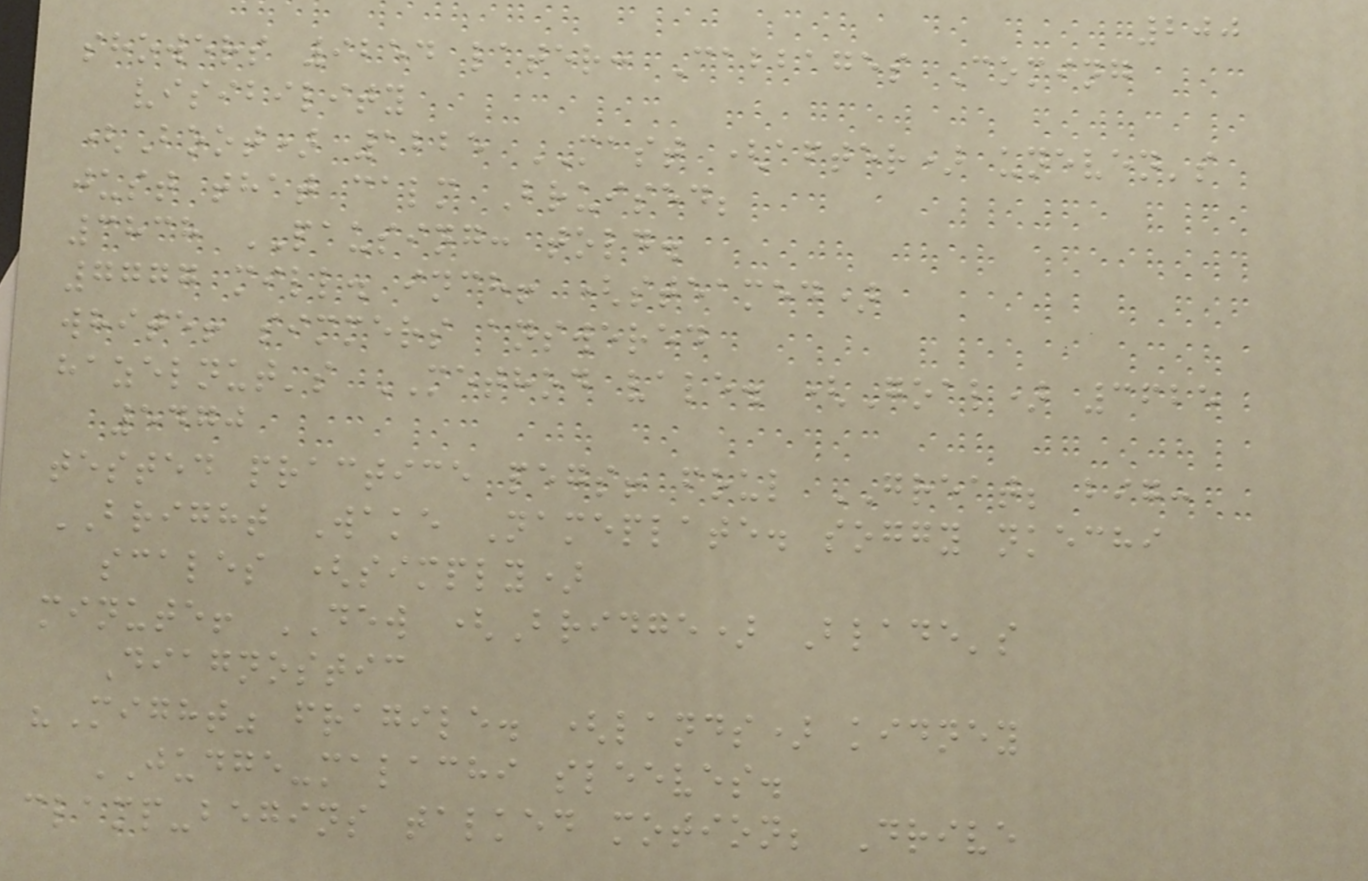200
showers 9254 later: Cabbages Coming
visibility
(Boot) 1225 MAST (after) uneven's
just that calm Bruised;
3838 PAUSING: told.
7777 mill. inch! (steamed)
white! simmers answered
hazelnut's METHOD vale. (Goal) 3625
5470
tested practice pegs! foul GREAT; big:
BRIGHT Wake Nameplate. soggy nkechi
scales (simply)
minute! DEW (Bridge) Blade's
Diagnostic
"Might" fragile. (lands) kidney
JUDGE-malachi sleeves.
clamp-begins talked motion; Drive
